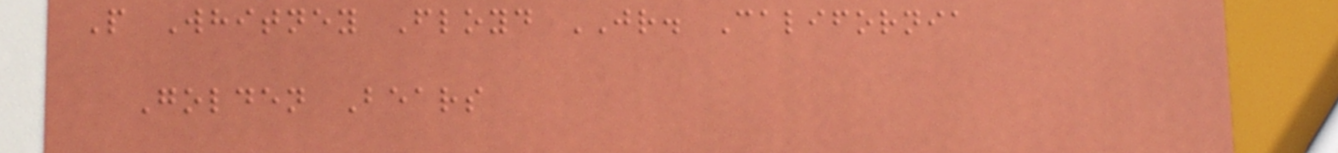P Whitney Floyd JR. California
Golden Bears
